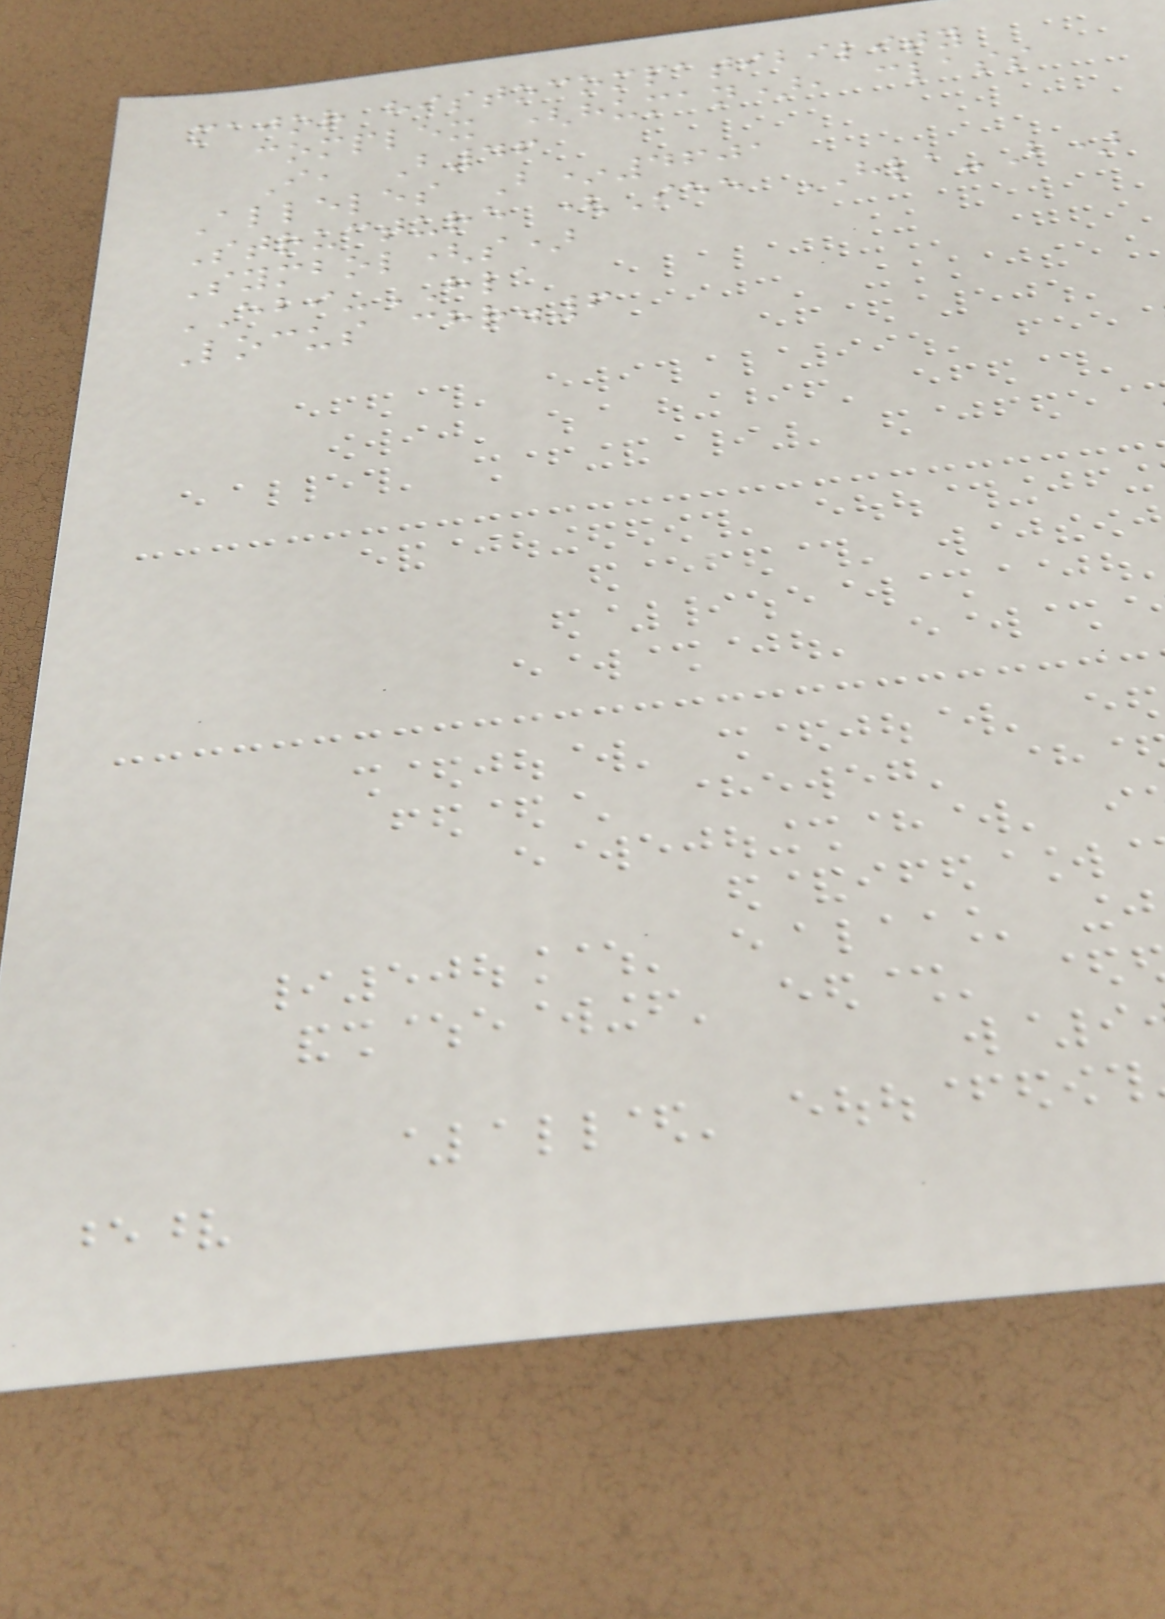major histocompatibility
complex (human), class
I, B46
Alleles B*4601
Structure (See HLA-B)
Symbol(s)
EBI-HLA
Locus chr.6
